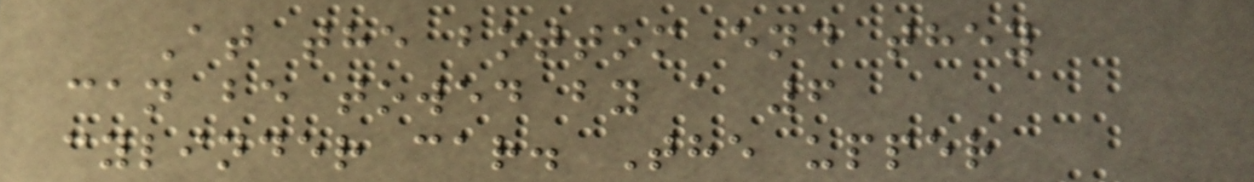At the bottom end they
can be towed by a 6
cylinder car. The upper
